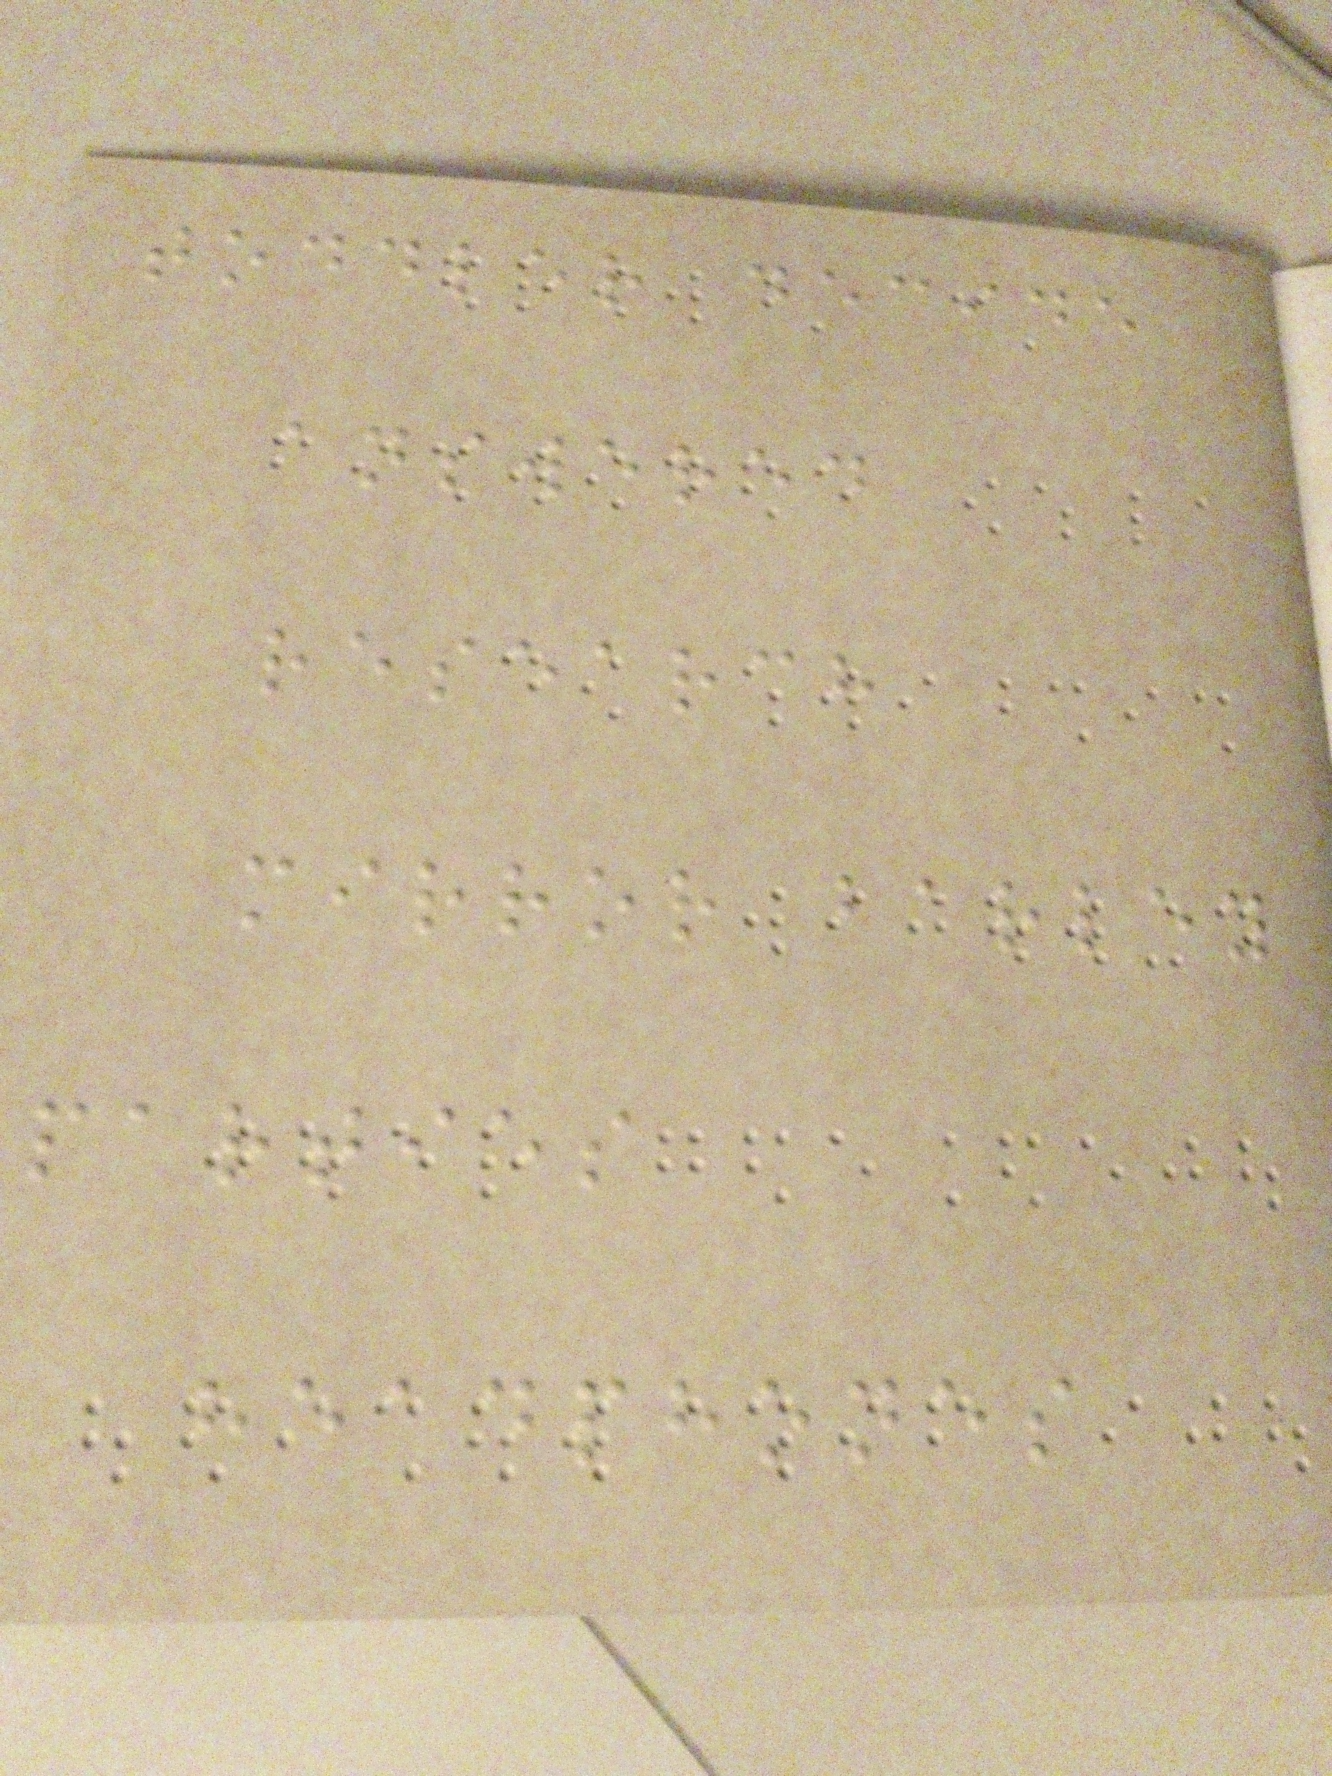toddler decide
answered
research
mirror barley
parties
headphones
